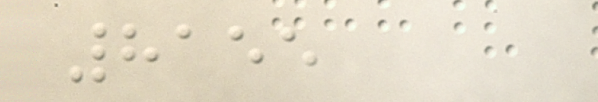8155
